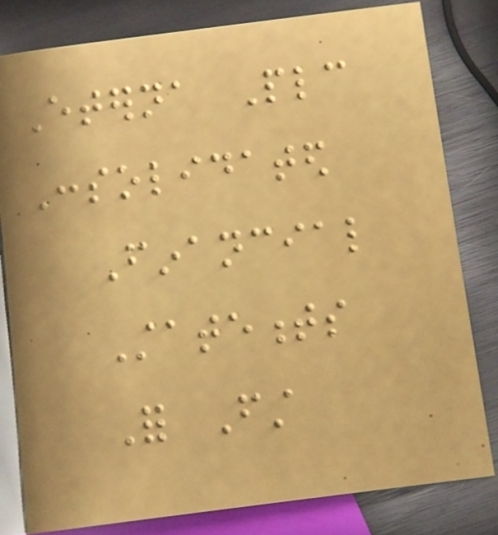Eterna Plc
Consolidated
Financial
Statements
For First
